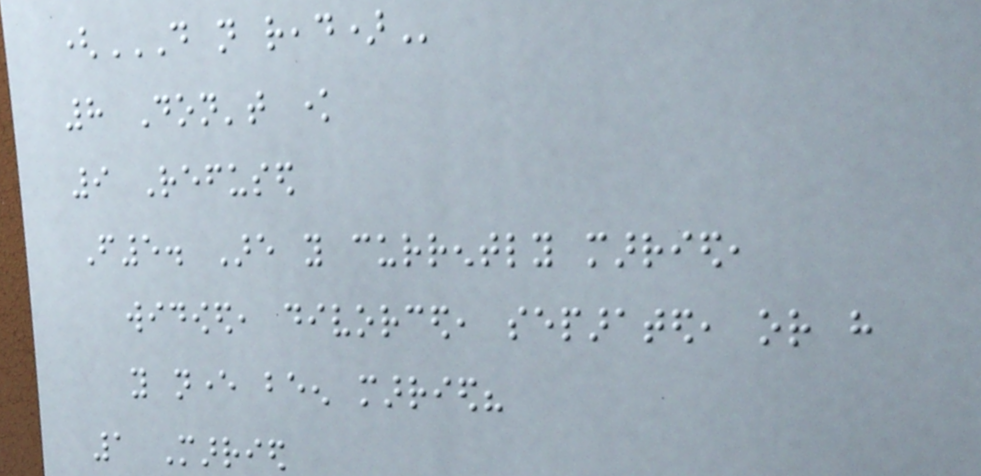(DO NOT READ)
8 Don't know
9 Refused
F5. Are you currently married,
widowed, divorced, separated, or have
you never been married?
1 Married
